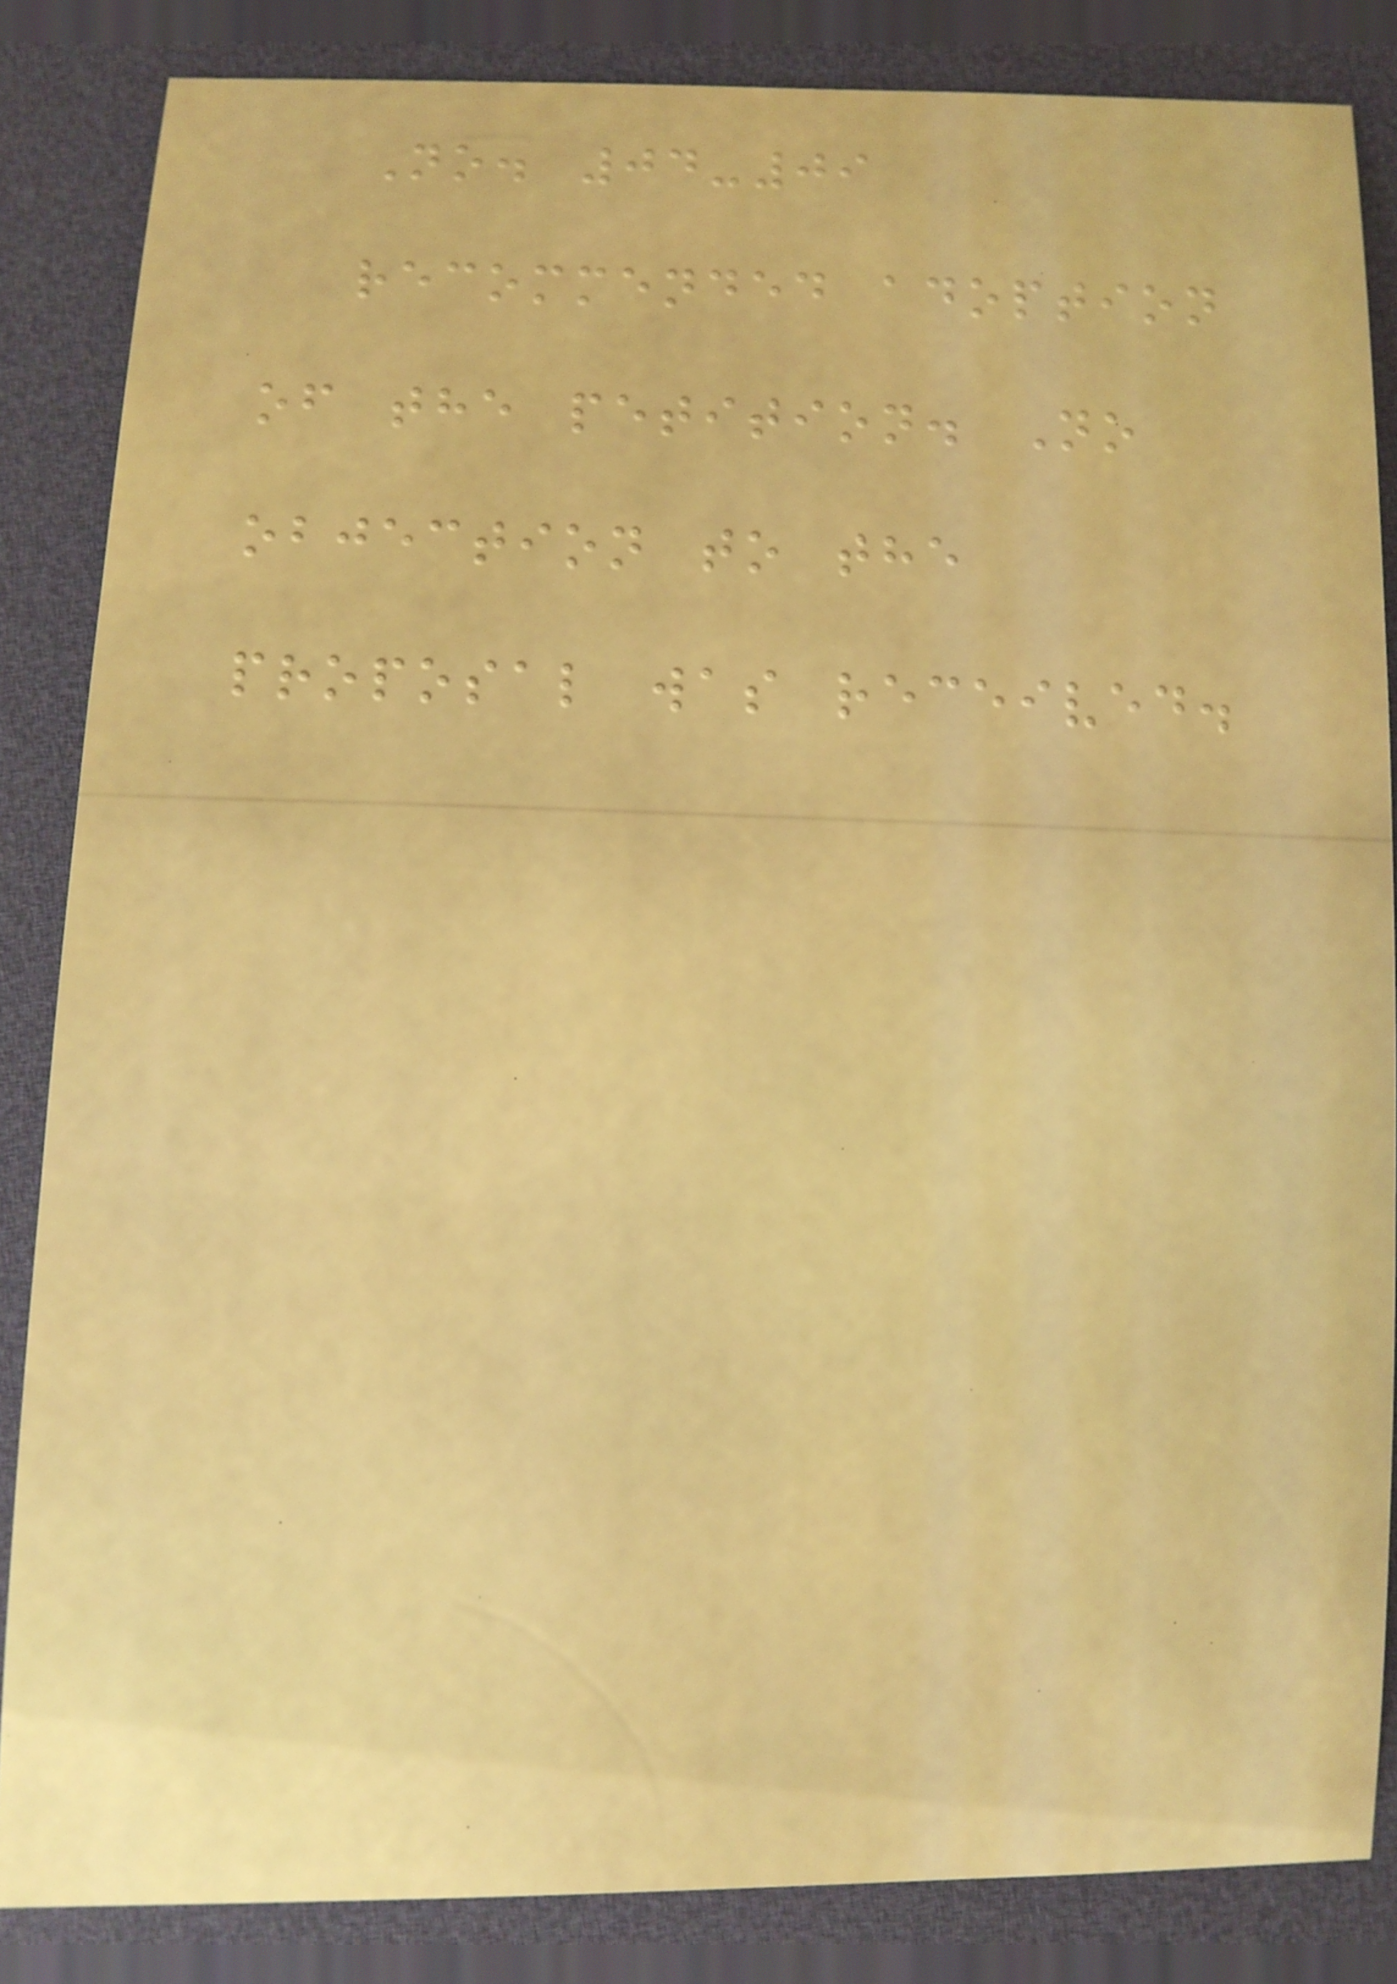No. 04-09
recommended adoption
of the petition. No
objection to the
proposal was received.
